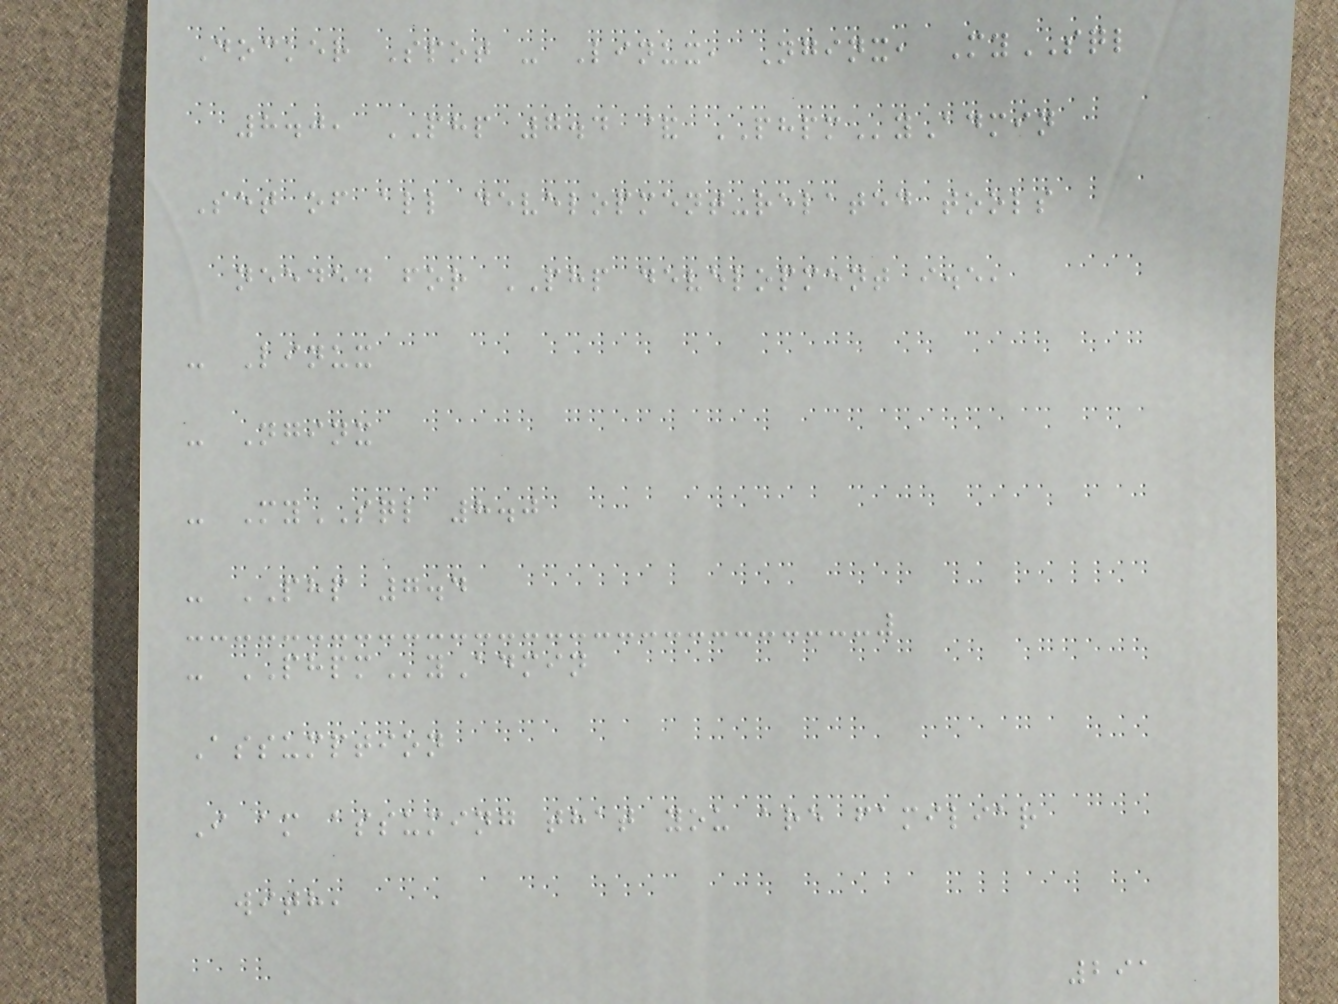Docker Spot - Linux, Nginx, MySQL
8.0, PHP 7.4 & PHPMyAdmin
Set of all development-related tools
needed for PHP development i.e,
- Linux
- Nginx
- MySQL 8.0
- PHP 7.4
- PHPMyAdmin
Assumption
I am assuming that you are familiar
with,
291
